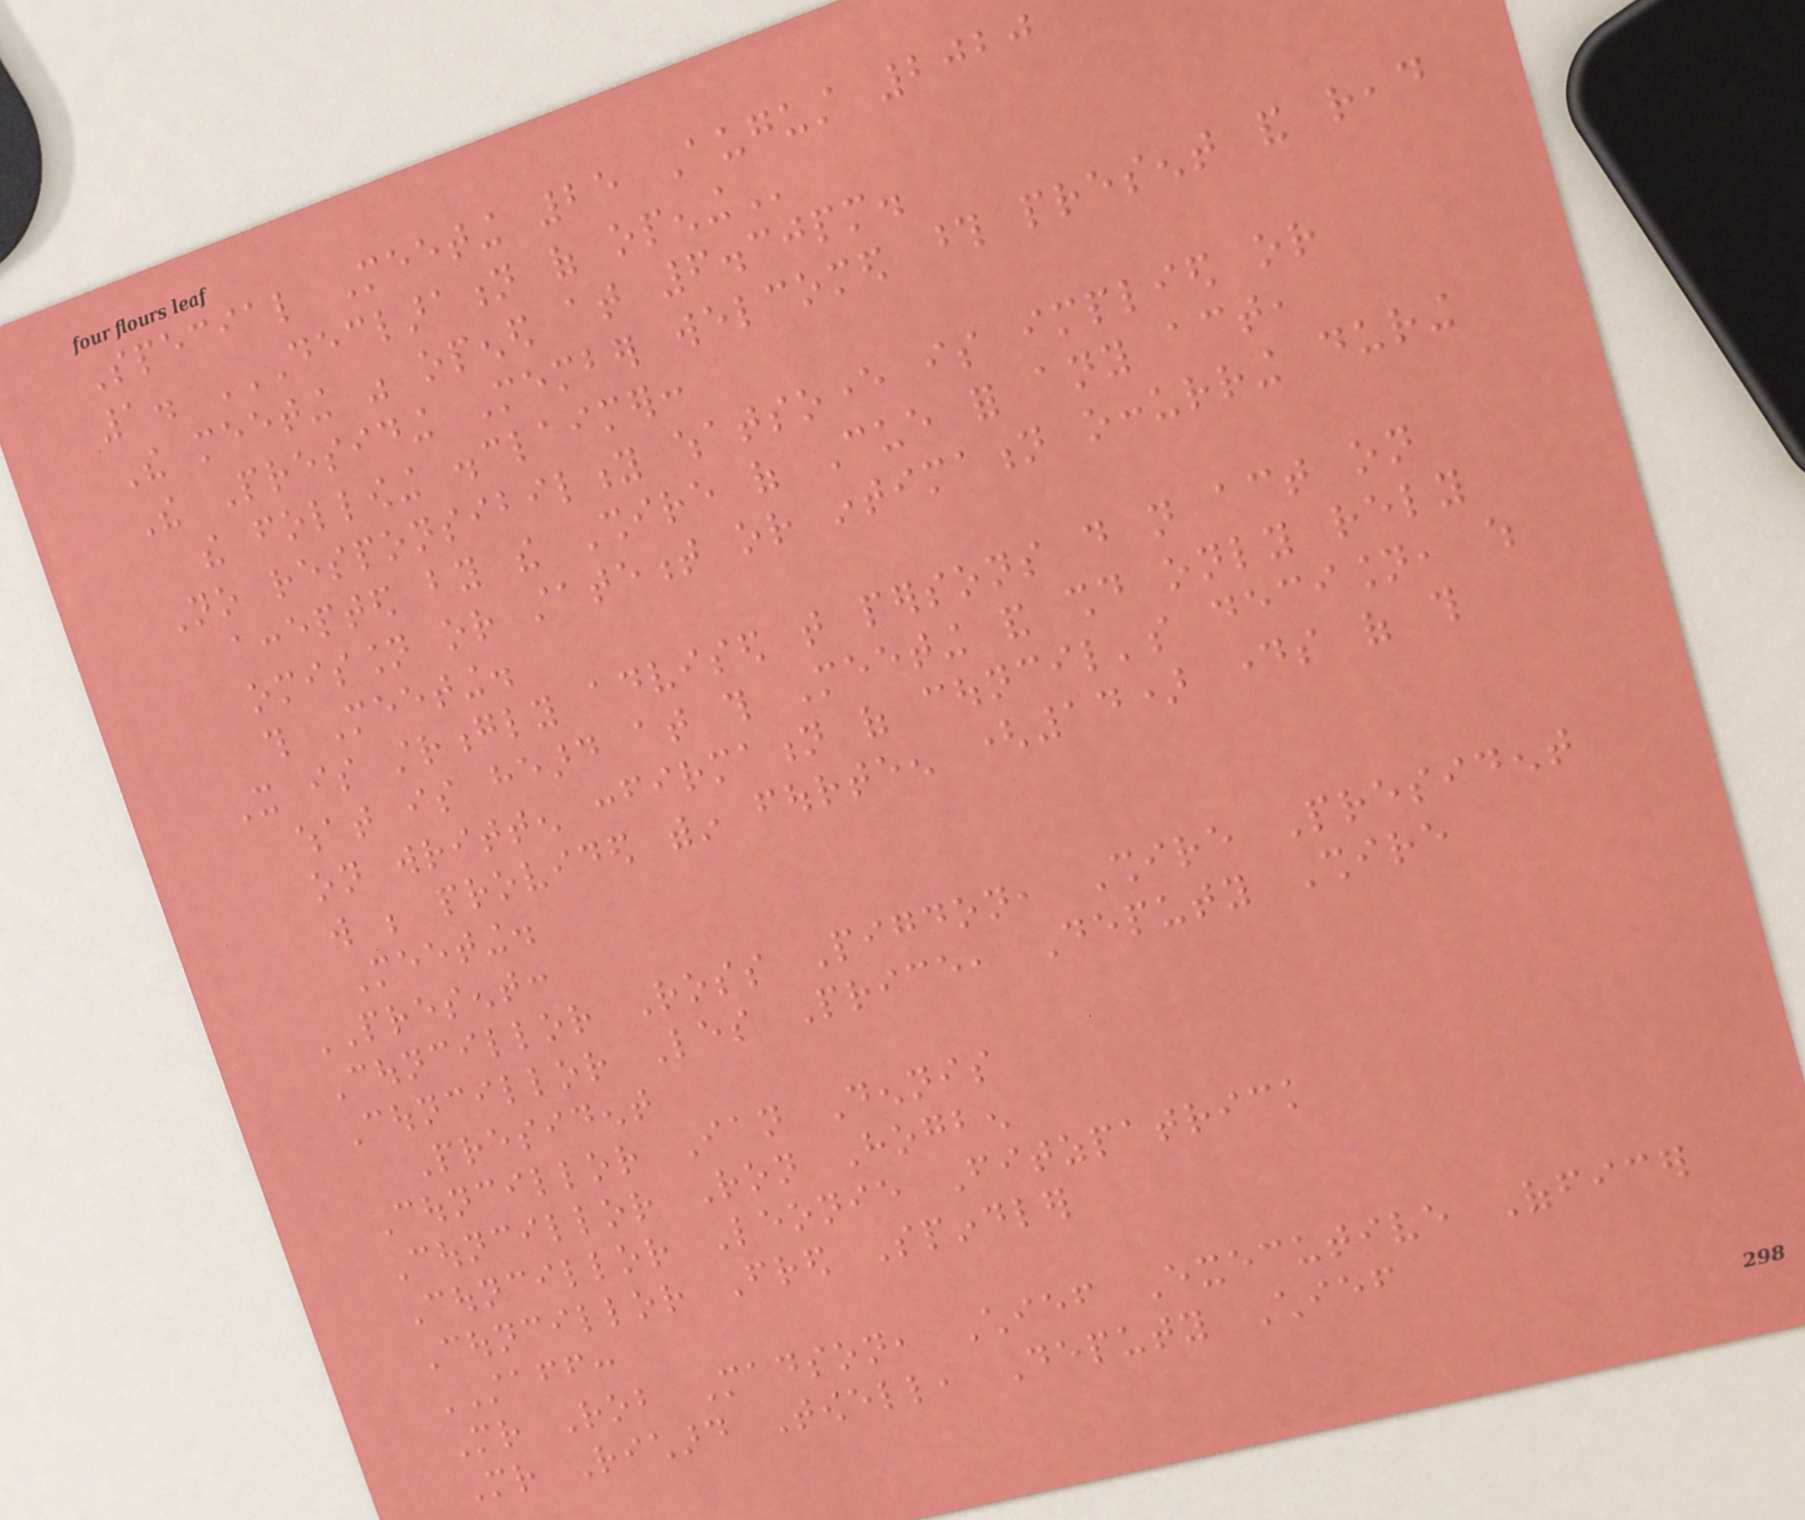Special Meeting 25 August 2020
1. DECLARATION OF OPENING
The meeting was opened at 6.30pm.
The Presiding Member welcomed those present and read
the following disclaimer:
No responsibility whatsoever is implied or
accepted by the Shire of Cue for any act,
omission or statement or intimation occurring during
this Meeting.
It is strongly advised that persons do not act on
what is heard at this Meeting and should only rely
on written confirmation of council's decision, which
will be provided within fourteen (14) days of this
Meeting.
PRESENT:
Councillor Ross Pigdon, Shire President
Councillor Les Price, Deputy Shire
President
Councillor Ian Dennis
Councillor Ron Hogben
Councillor Leonie Fitzpatrick
Councillor Fred Spindler
STAFF:
Mr Rob Madson, Chief Executive Officer
Mr Richard Towell, Deputy Chief
